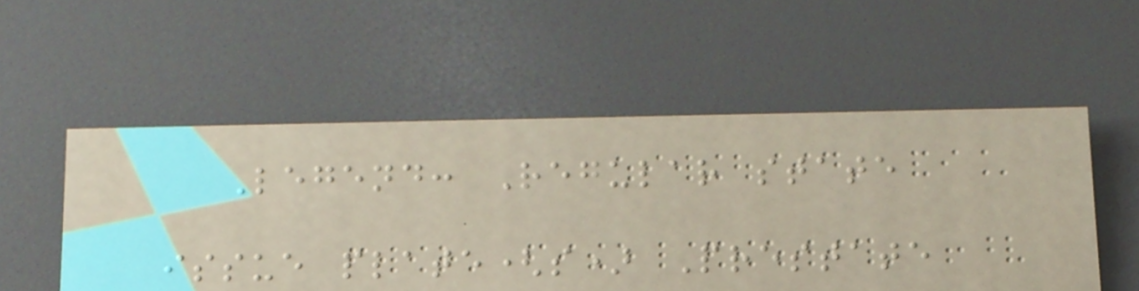Legend: Regular state
issue plate(s) Prestate
